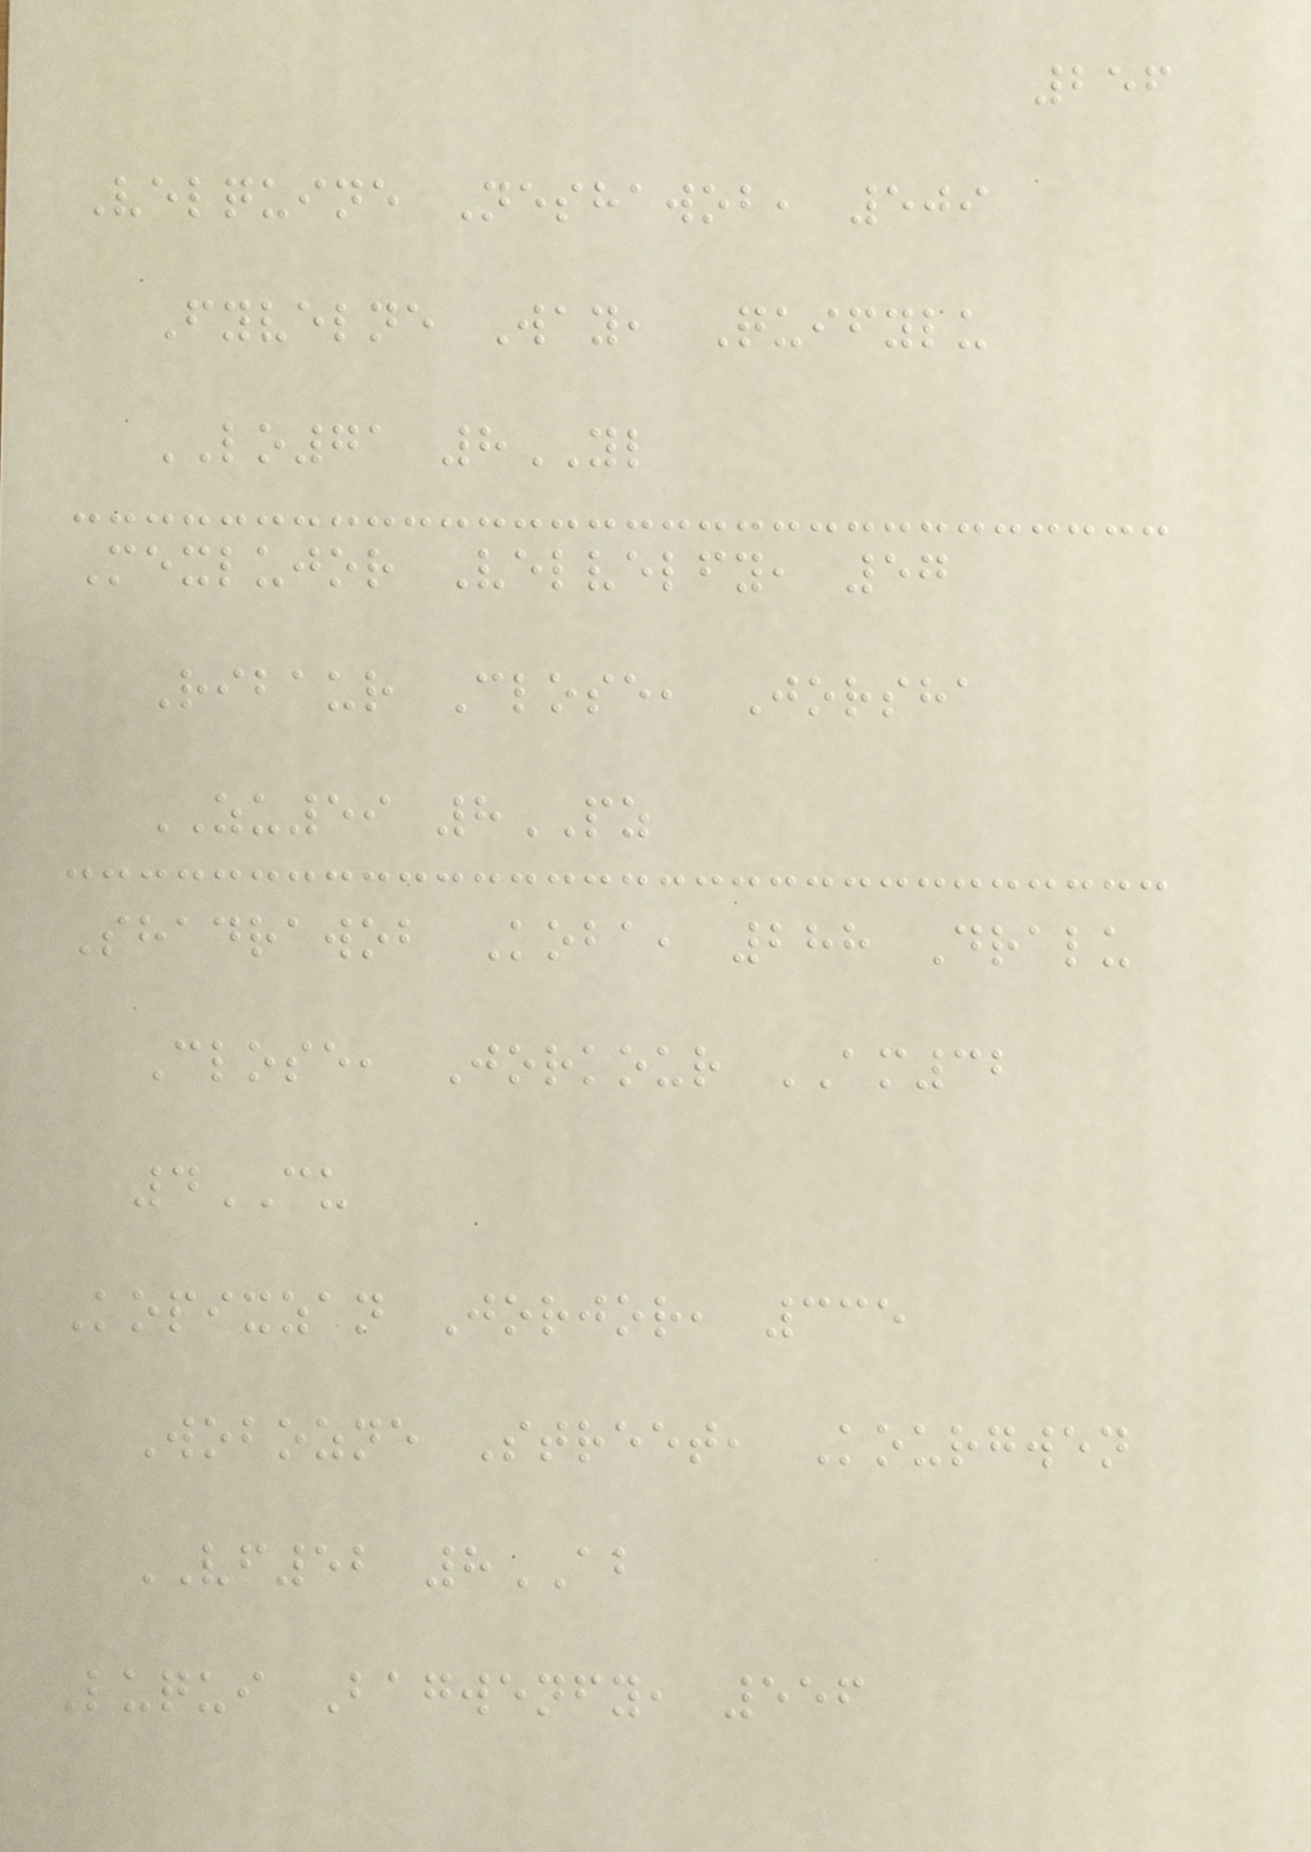256
Velquine Neshawob, 509
Fyvelne Way, Quifylu
LO71 8YL
Mexlujor Velvelfy, 57
Ribaur Close, Jorsha
ZU59 8PZ
Shadrawob Koba, 288 Dralu
Close, Jorkour AM32
4CU
Kopixzan Jorjor, 335
Wobozne Street, Kourgwen
VF52 8AB
Luqui Bagwenfy, 556
